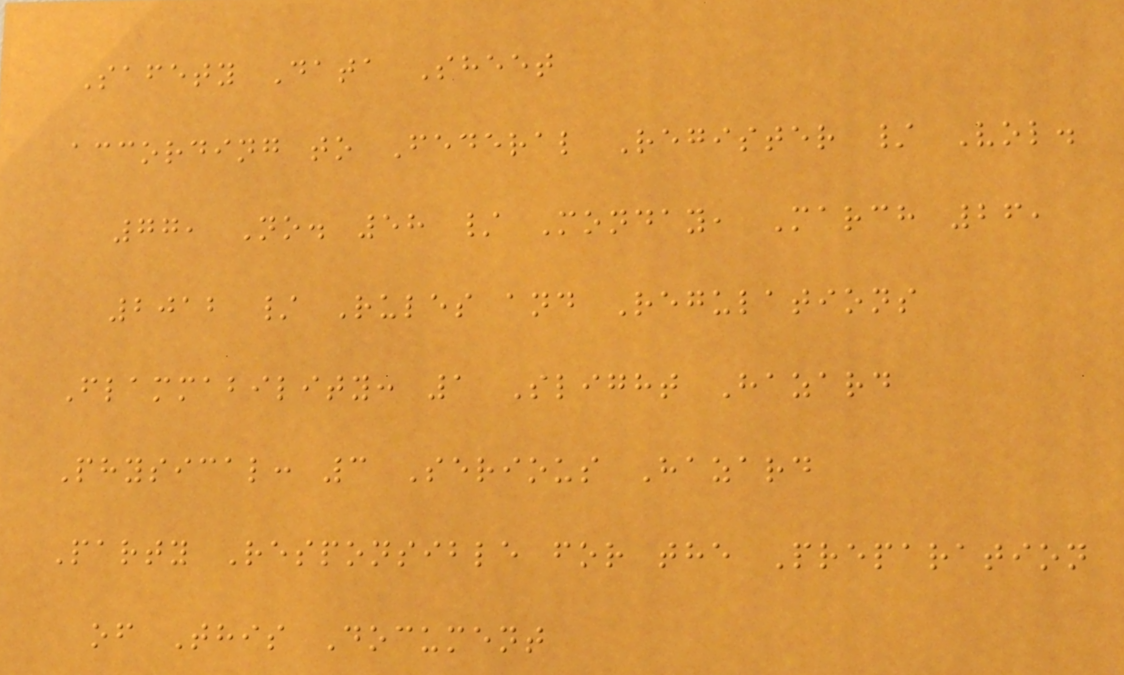Safety Data Sheet
according to Federal Register / Vol.
77, No. 58 / Monday, March 26,
2012 / Rules and Regulations
Flammability: 1 Slight Hazard
Physical: 3 Serious Hazard
Party Responsible for the Preparation
of This Document
